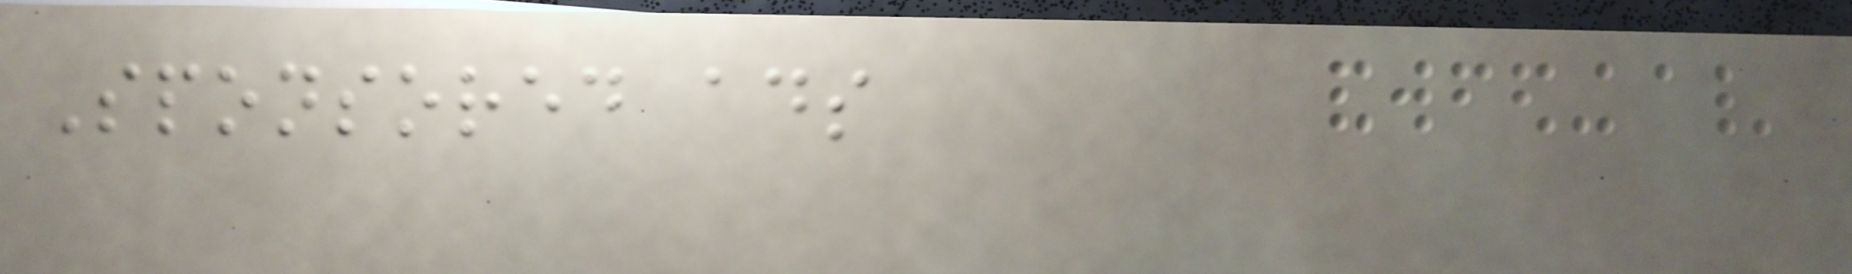Sponsored ads
